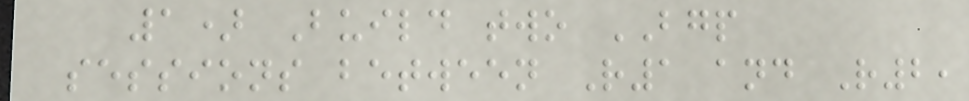1) Build two BGP
sessions between R1 and R2,
